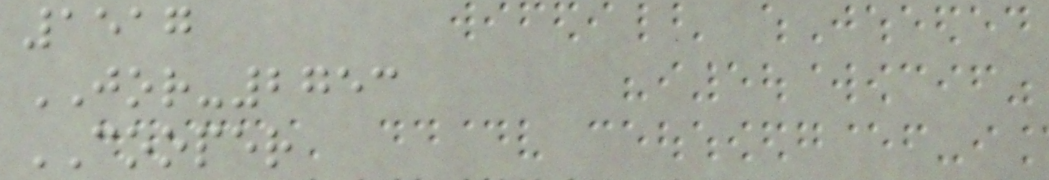1517
JOR-2753
COOPER
